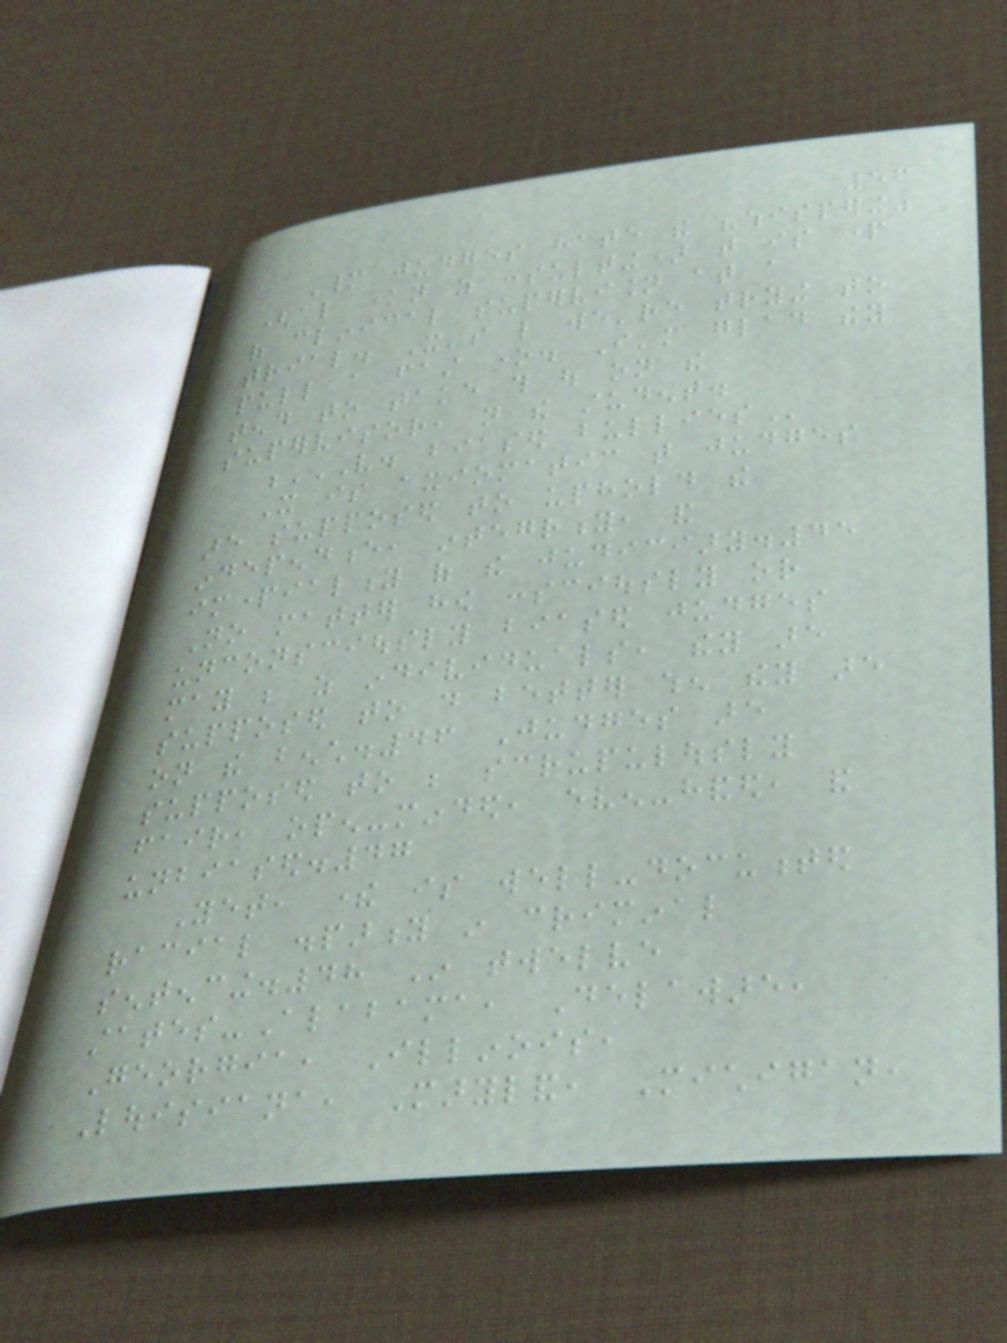56
Many judges hate the "whispering"
(also known as consulting) that is part
of clinical supervision at a
trial. It's like we're trying to
pull a fast one. I'm glad they
tend to take this out on the
supervisor, not the student.
V. BIASED BULLIES
It is axiomatic that judges
are supposed to uphold the
independence, integrity, and
impartiality of the judiciary.45
No matter how consciously or
unconsciously biased judges
may be as individuals, they are
supposed to do better when they are
on the bench.46 Judges are
supposed to be scrupulously
fair, open-minded, even-handed, and
unbiased.47
Yet, there is well-documented
racial disparity in criminal
sentencing.48 In twelve
states-Alabama, Delaware,
Georgia, Illinois,
Louisiana, Maryland, Michigan,
